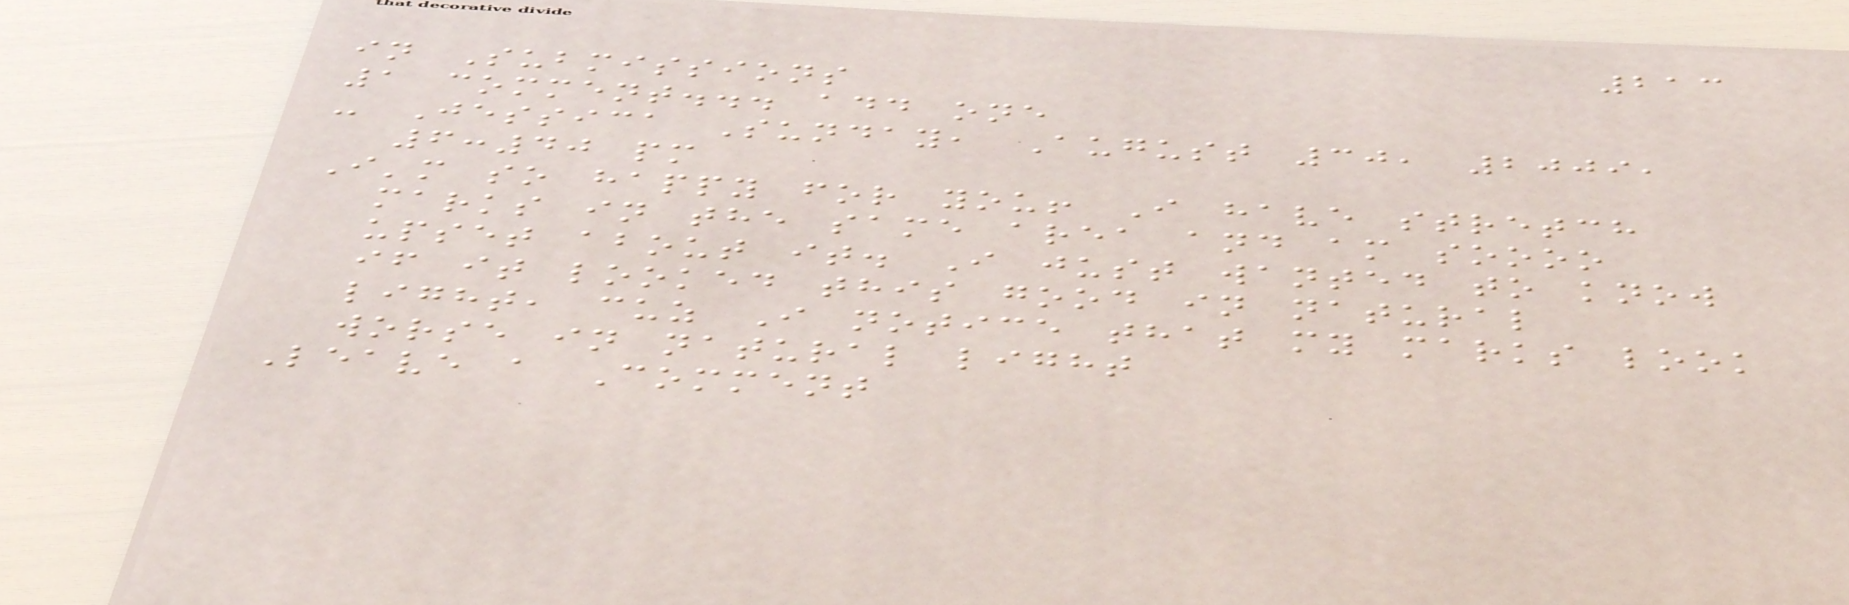213
in Submissions
1 comment... add one
- Jessica Sunday, August 30, 2009,
6:40 pm
I'm so happy for you! I have stretch
marks in the same area and am soooo
upset about it. I just wanted to know
if it looked this good in natural
light, cuz I notice that my marks look
worse in natural light
Leave a Comment
